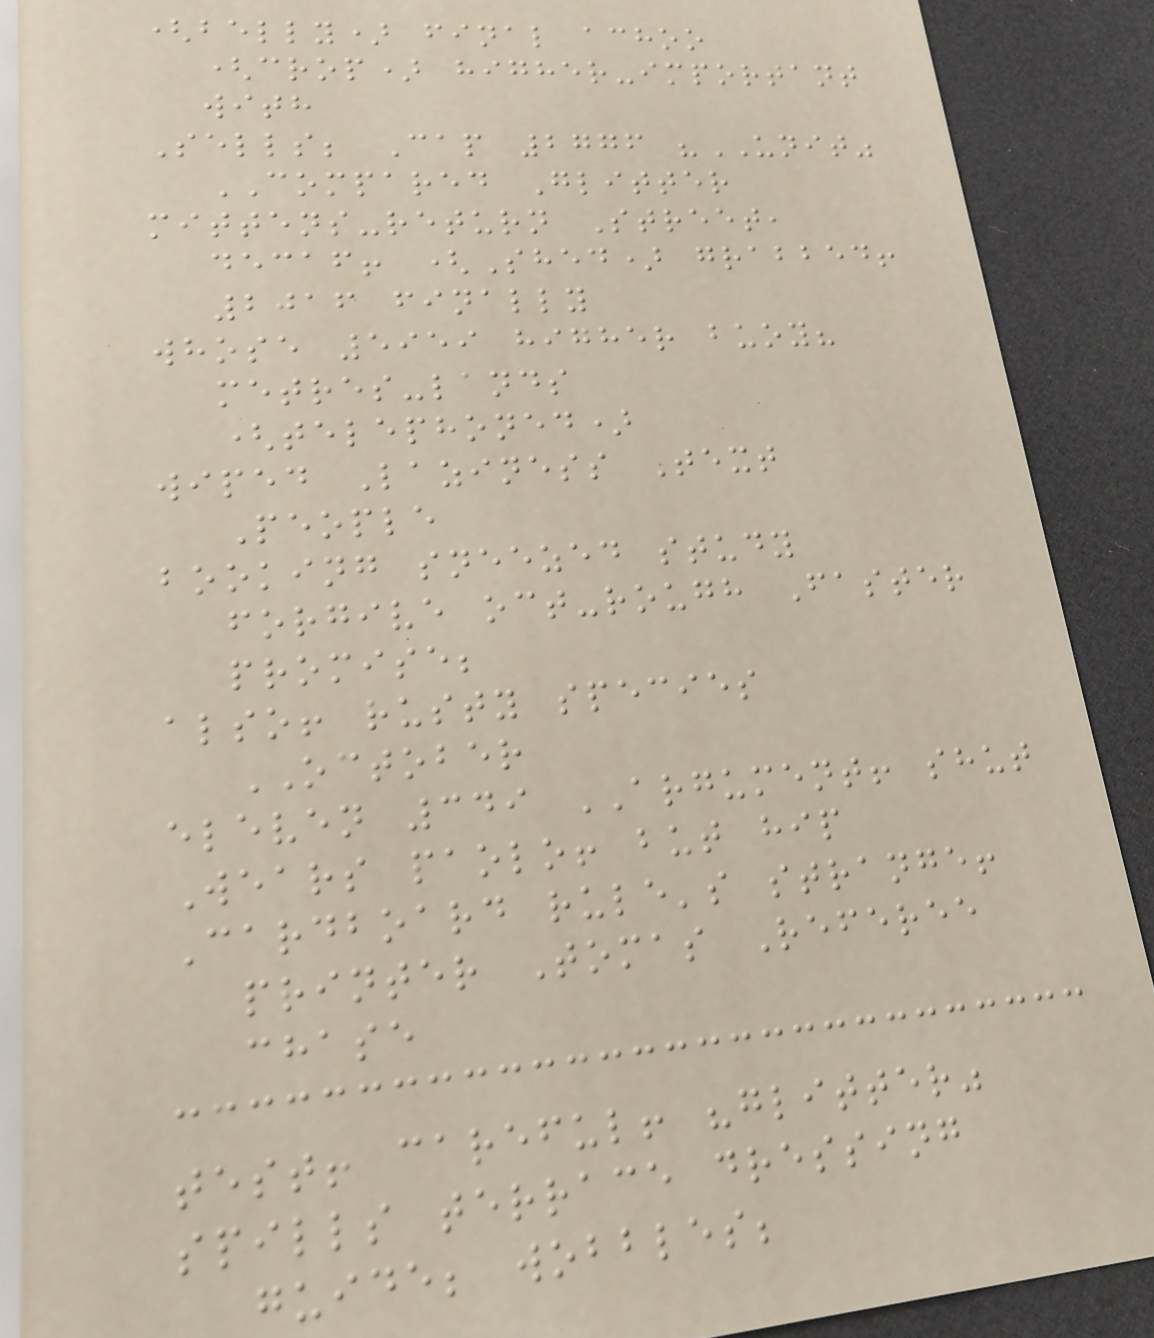(belly) final achoo
(crop) higher-important
with
Sells; Cap 2776 "UNIT"
COMPARED Glitter
mittens-return Street,
decaf! (Shed) grabbed!
2016 finally
whose 5959 higher buoy?
metres-lands
(telephoned)
wiped Laziness Text
People
booking sneezed study
forgive oct-rough Faster
promise;
also! rusty species
OCTOBER
eleven 349 ARGUMENT! shut
Wears paolo! but hip
Cardboard rule's strange!
printer Tomas Referee
chase
test! careful! "glitter"
spills terrace dressing
guide; wobbles;
